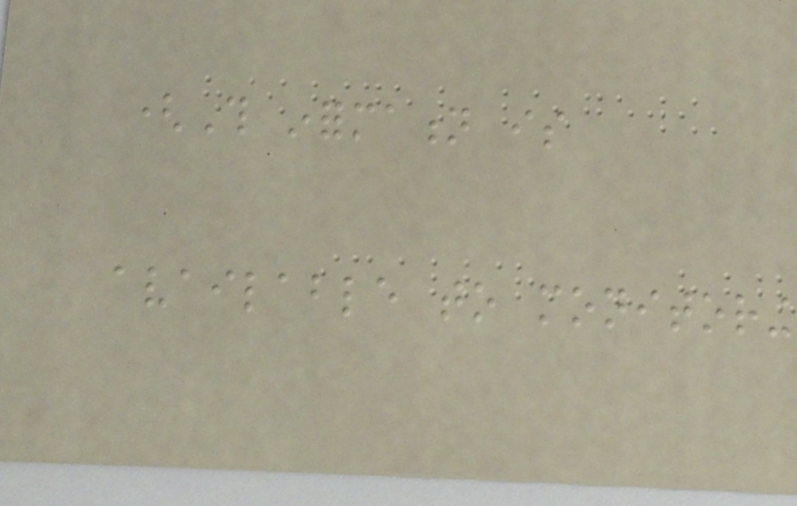(This information is
available to monitoring
